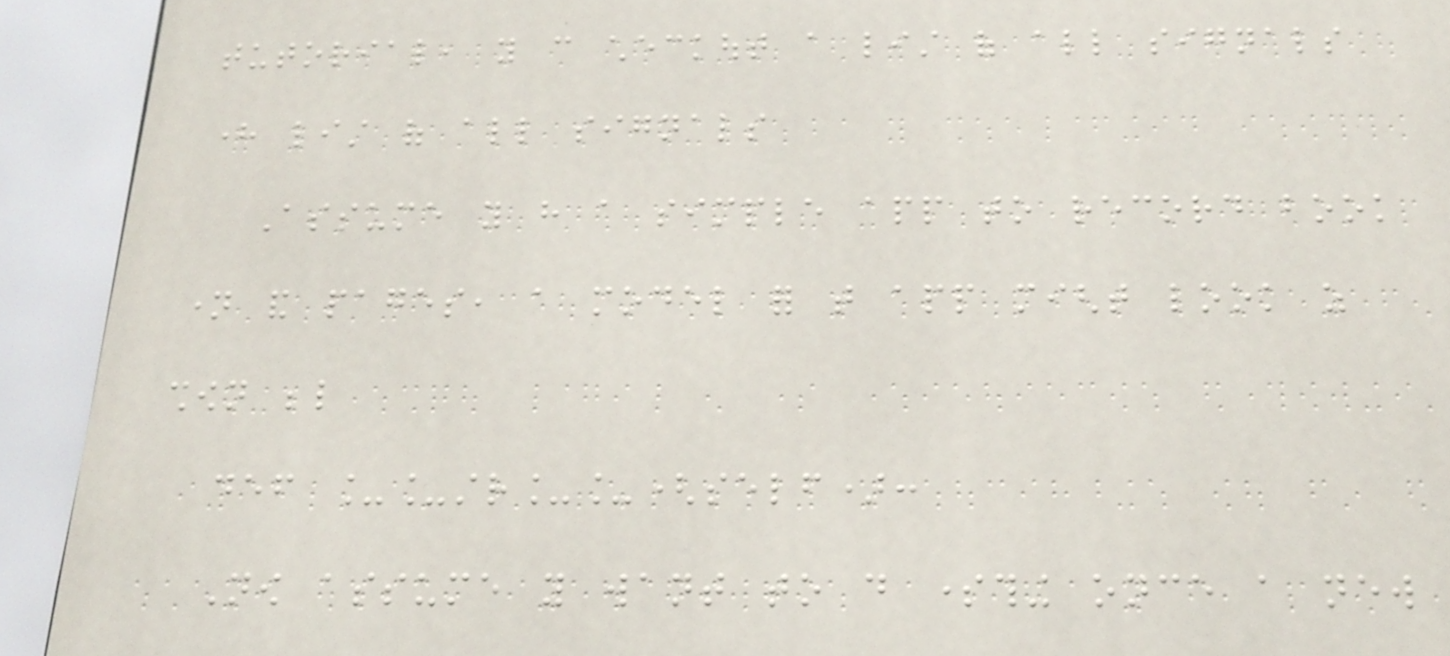tutorial, you can checkout a list of all signals
here list of all signals
Assume you have a simple app to record book
name and pages, a model for that app might look as
shown below
def __str__(self):
Now assume you want to do something once a new
